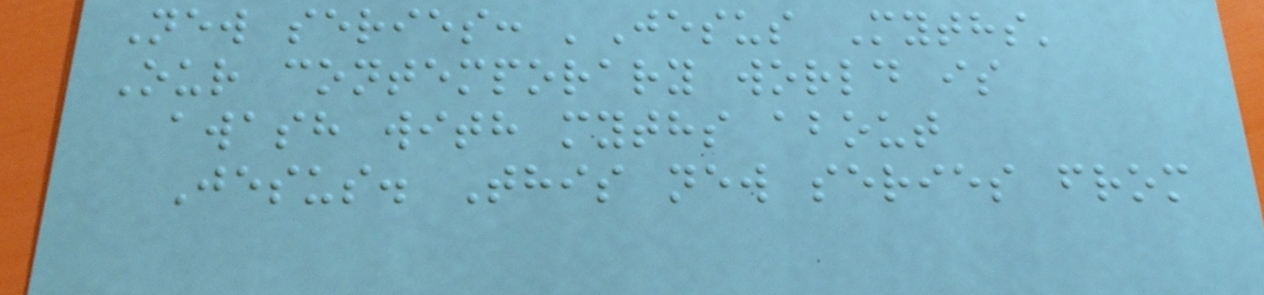New series: 'Jesus Myths'
Our contemporary world is
awash with myths about
Jesus. This new series from
